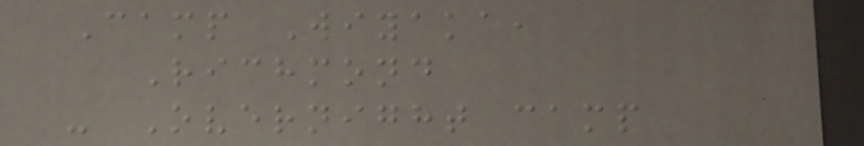Camp Wiyaka,
Richmond
- Overnight camp
